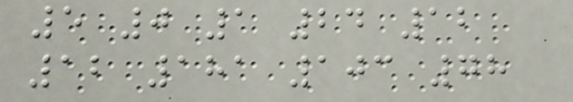5 0 1 24 12
12 181 103 78
